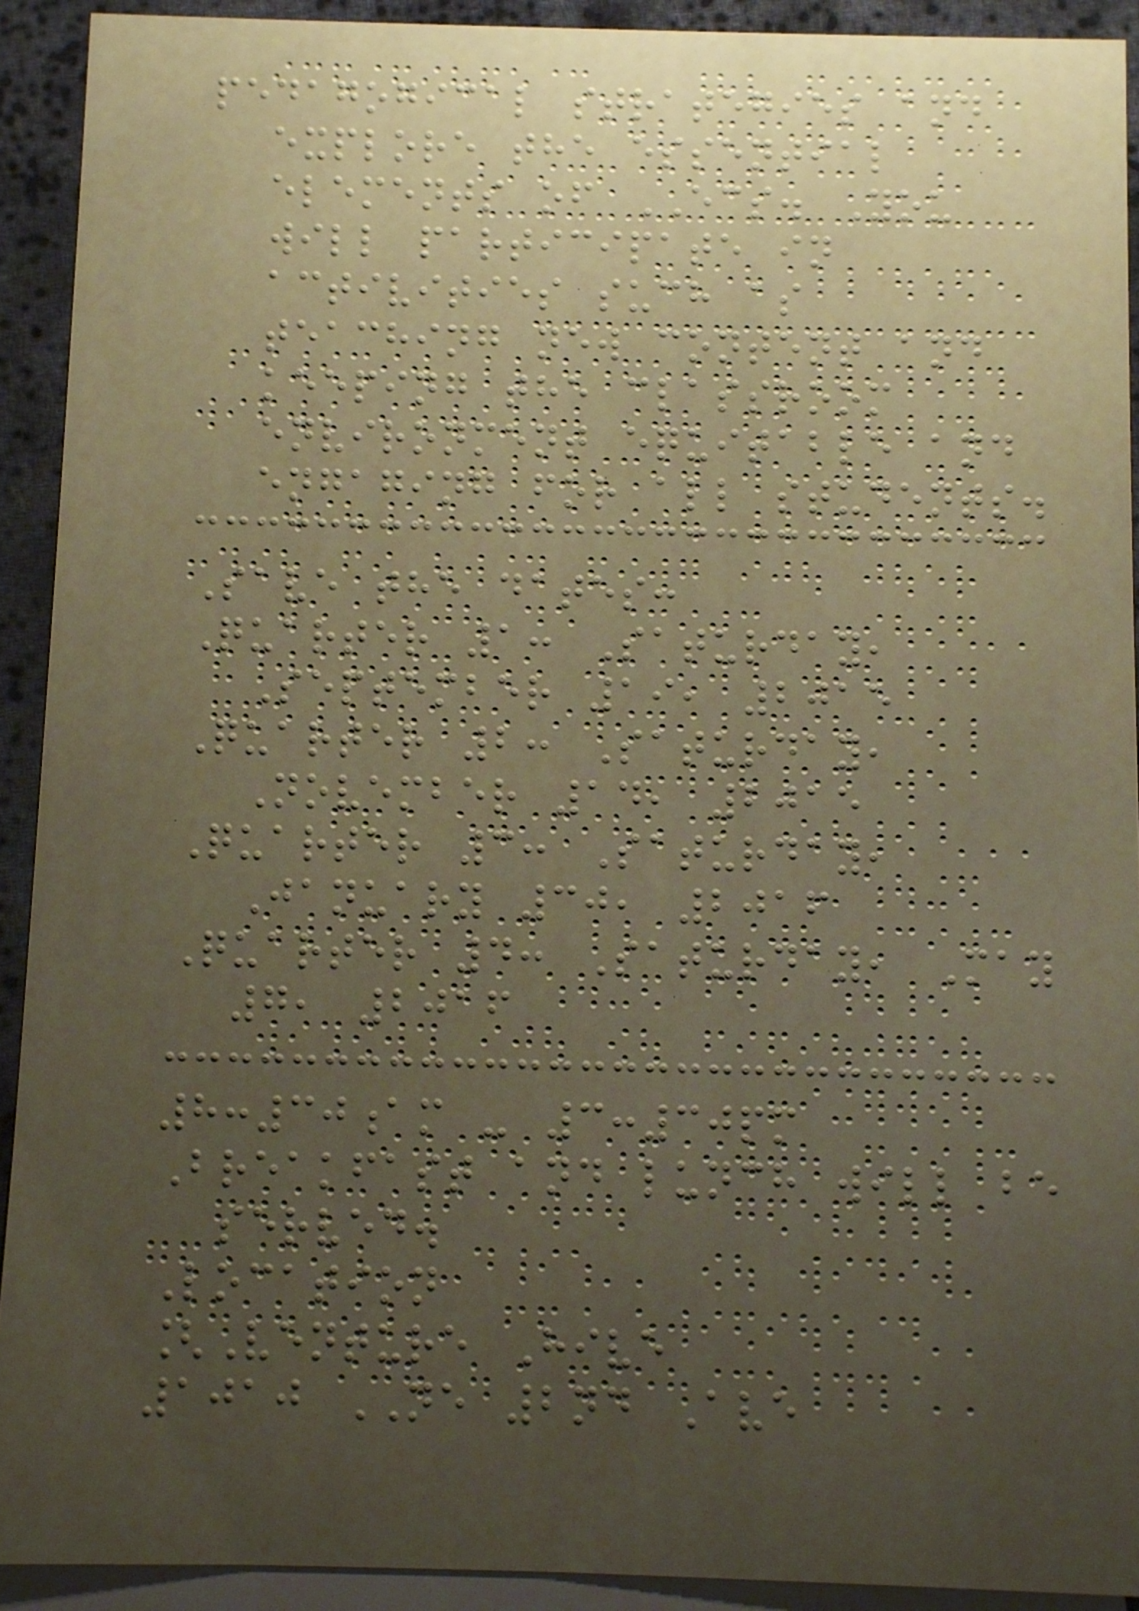pedagogical strategies and
explore the essential
elements of ECS. You
will participate in
activities such as
teaching new content and
keeping the classroom
environment equitable and
engaging for all students.
Save the dates:
Quarter 1: Saturday,
September 19, 2015
Quarter 2: Saturday,
November 14, 2015
Quarter 3: Saturday,
January 30, 2016
Quarter 4: Saturday, May
7, 2016
8:30am - 3:30pm
Breakfast and lunch will be
served.
Location
[Venture Hive
1010 NE 2nd Ave
